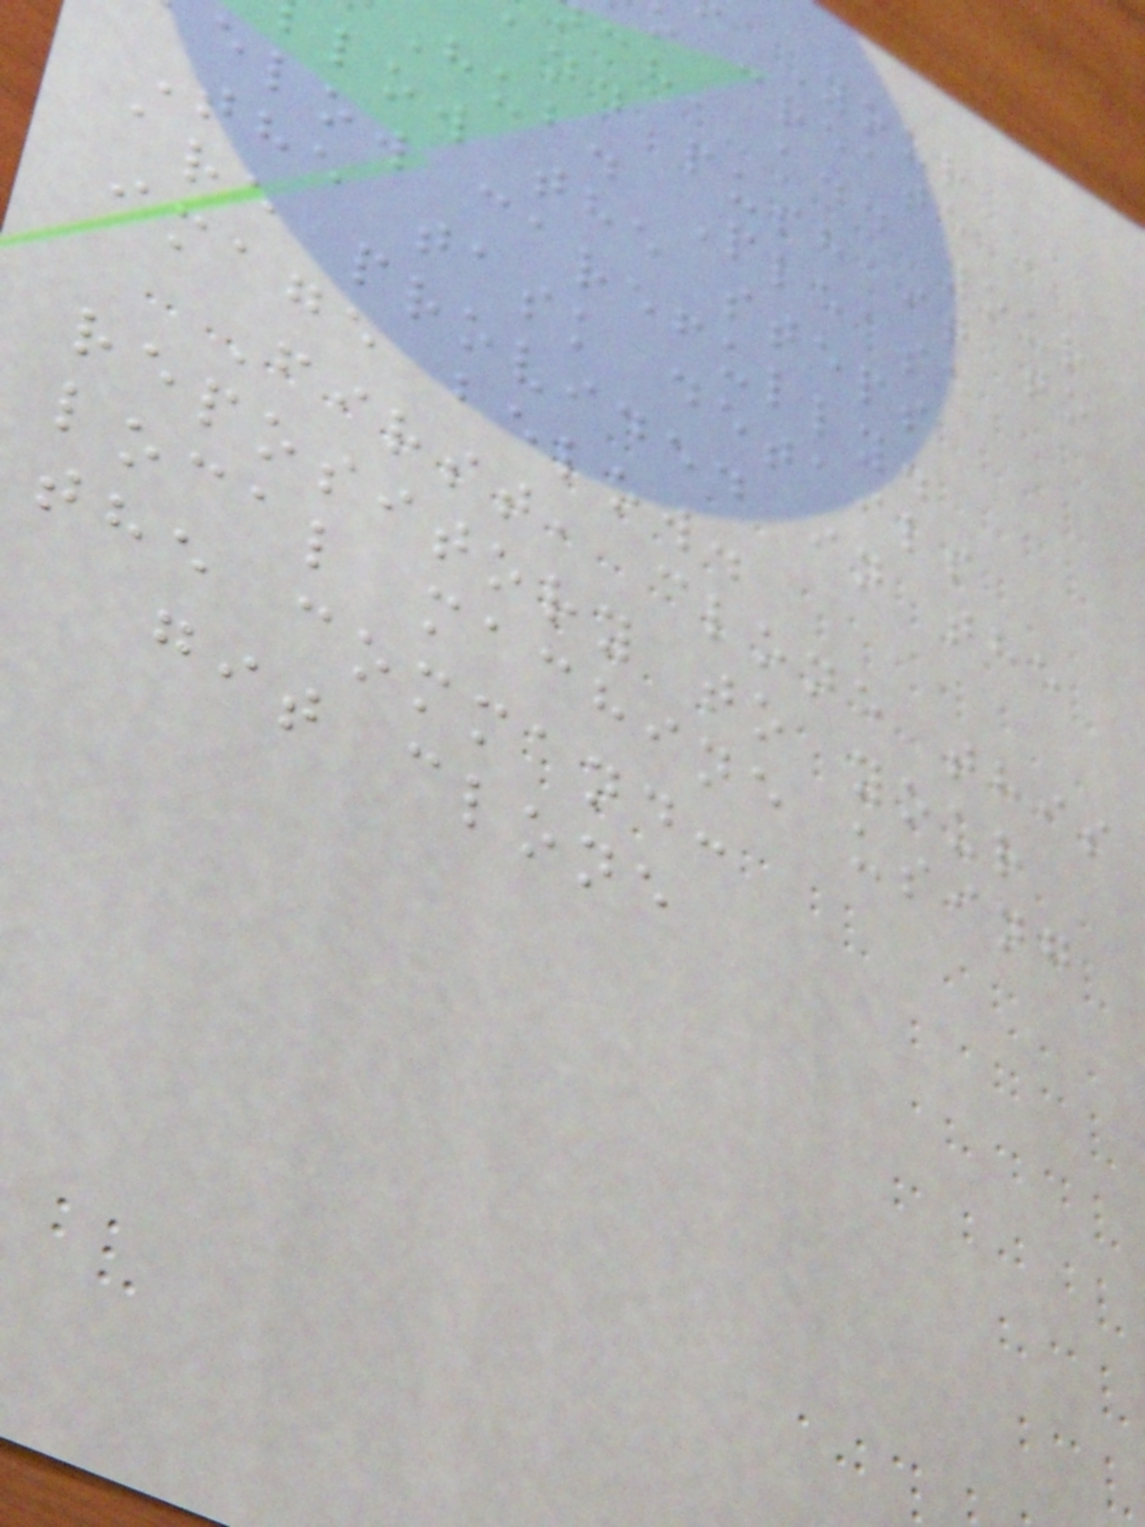Your
o create a
ch, add your
and push it to
Hub. Please
low the steps
elow carefully.
The task details
are provided in the
image below.
First, clone this
repository to your
local machine using
the command:
git clone
